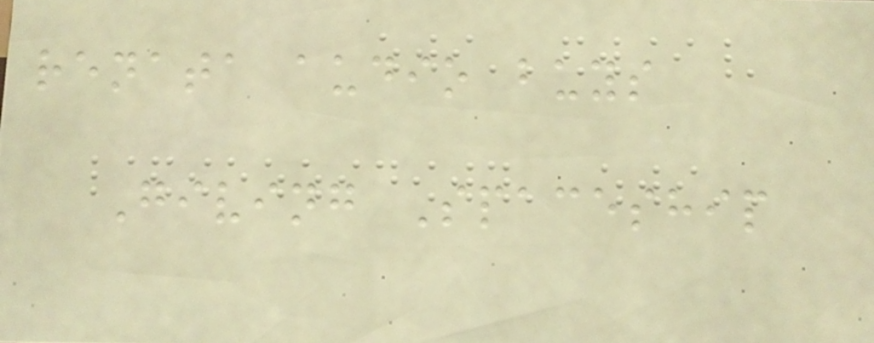renata audio buys
Giving Spaceship
